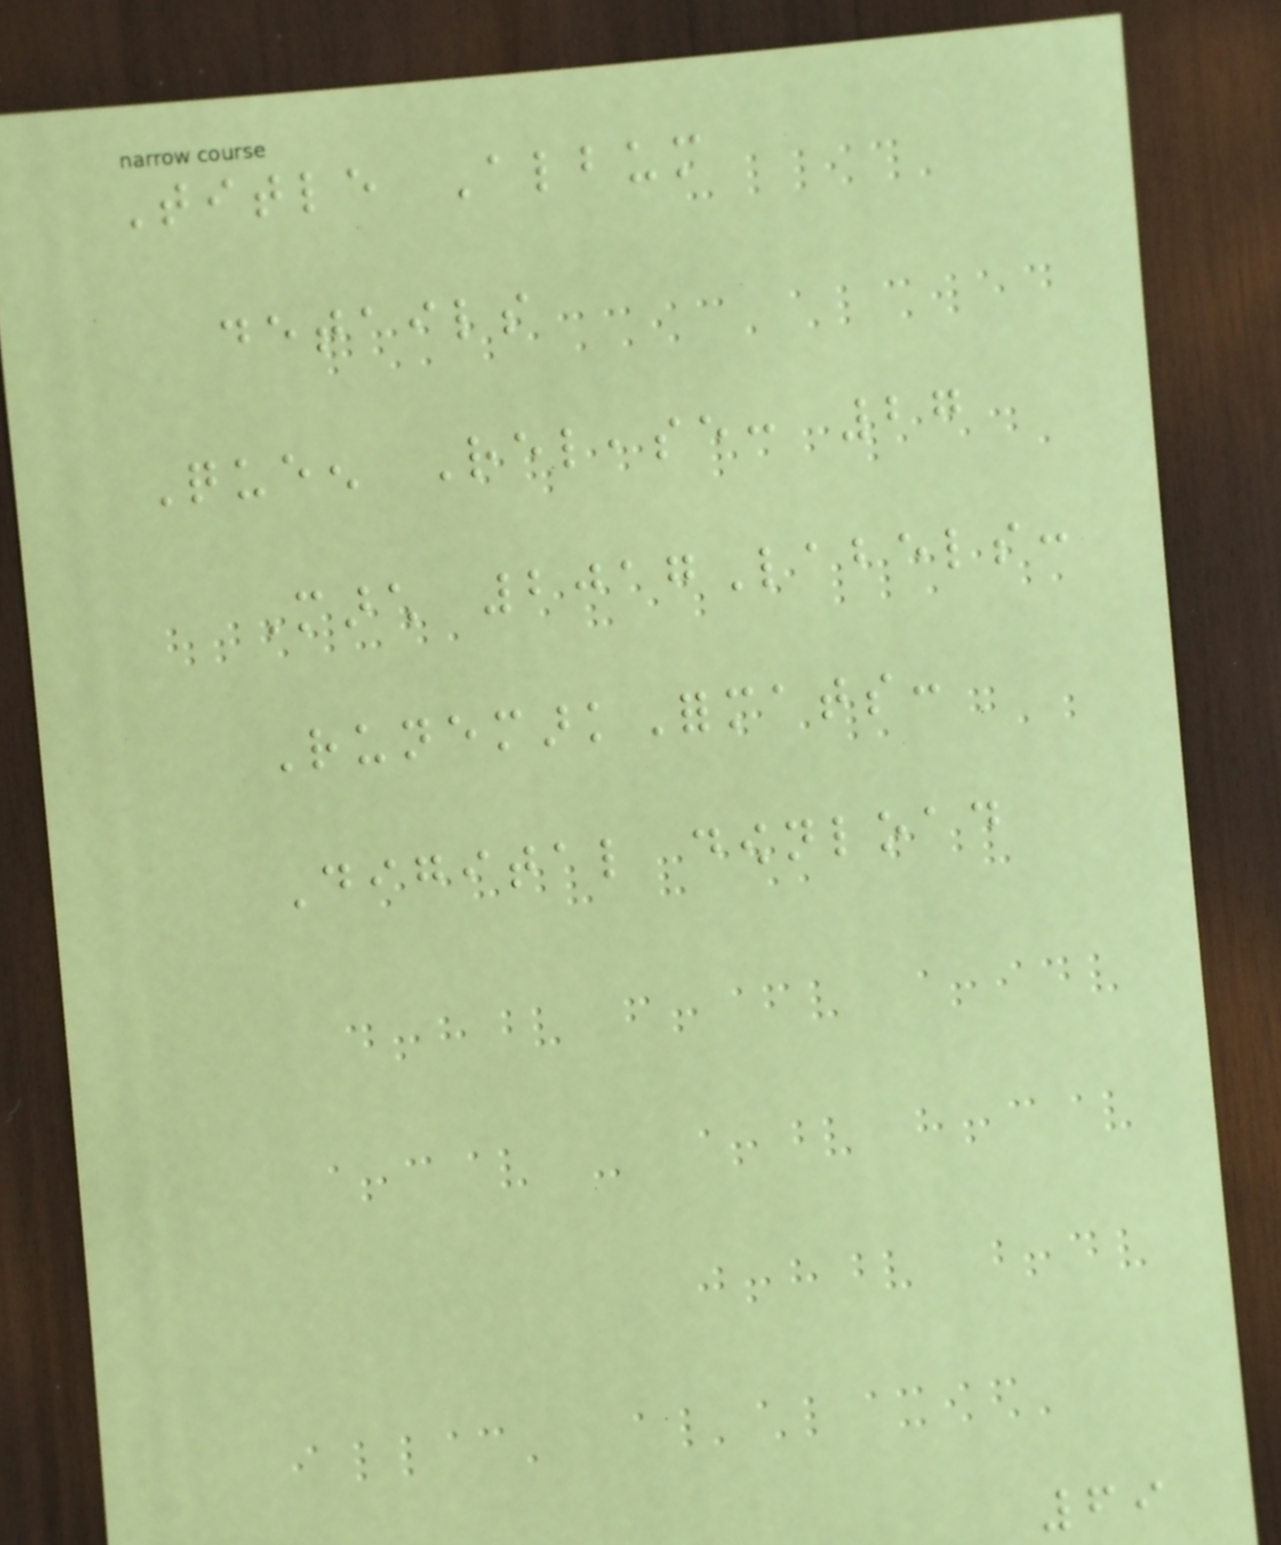Title Album
details
Queen Release: 27
March 2017Labels:
RunemarkFormats:
Digital download
69
